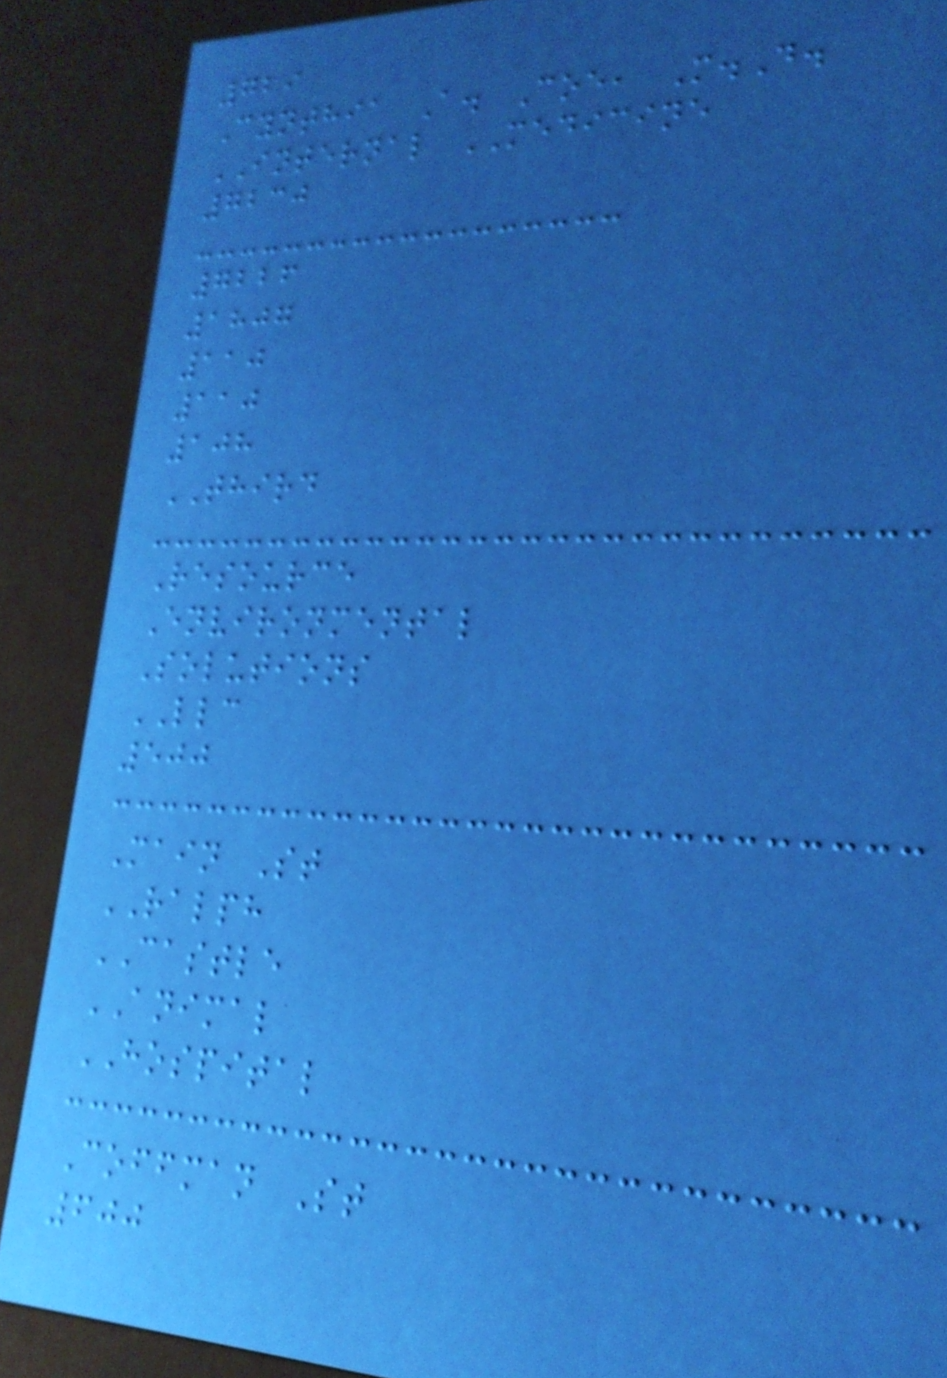729
Cynthia A. Coe, M.D.
INTERNAL MEDICINE
7230
7226
1807
110
110
108
THIRD
Resource
Environmental
Solutions
LLC
500
Main St
RALPH
CASTLE
ANIMAL
HOSPITAL
Coffman St
600
